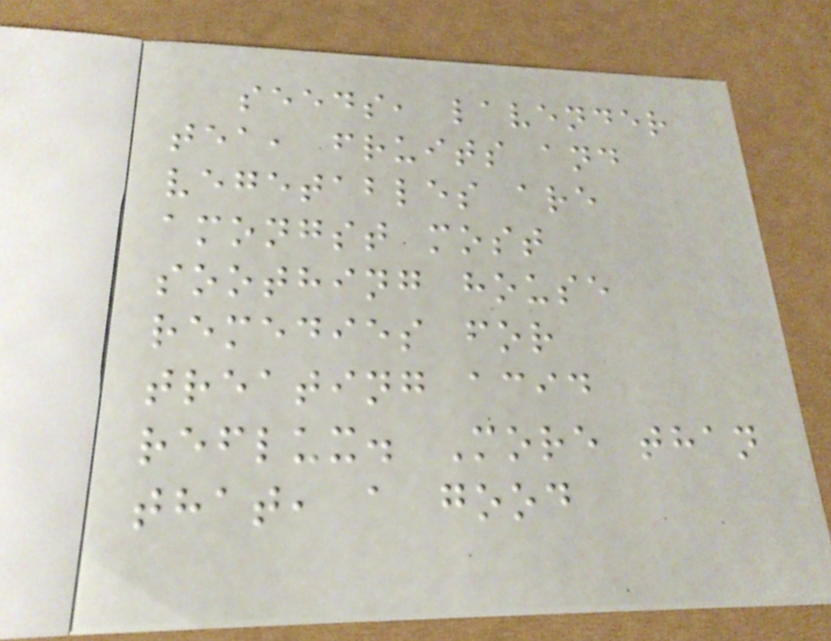seeds, lavender
tea, fruits and
vegetables are
amongst most
soothing house
remedies for
treating acid
reflux. More than
that, a good
